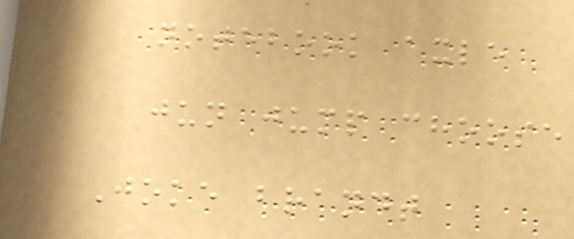notebook axle
jun jump choose
Joke brandt
